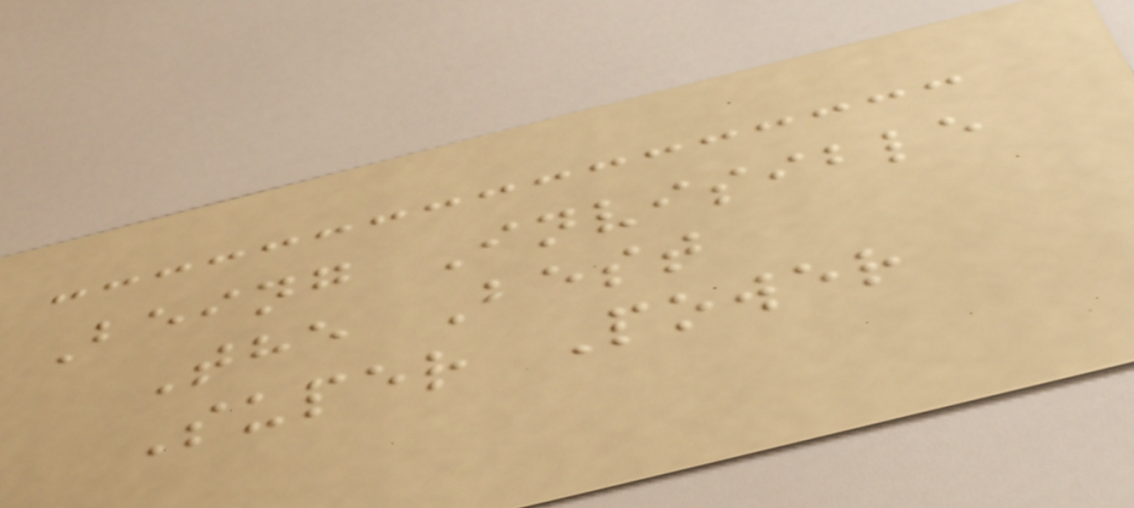Being Invisible
The Best
Super Power
